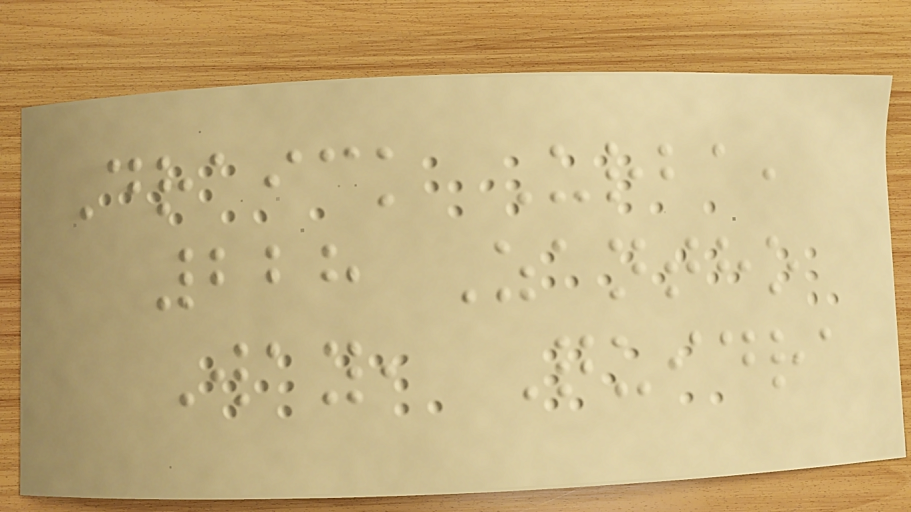Draick Urba,
228 Zantho
Way, Quidra
